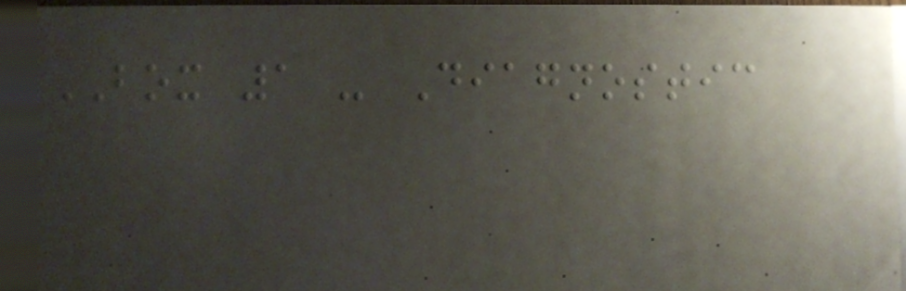BOX 1 - Diagnostic
